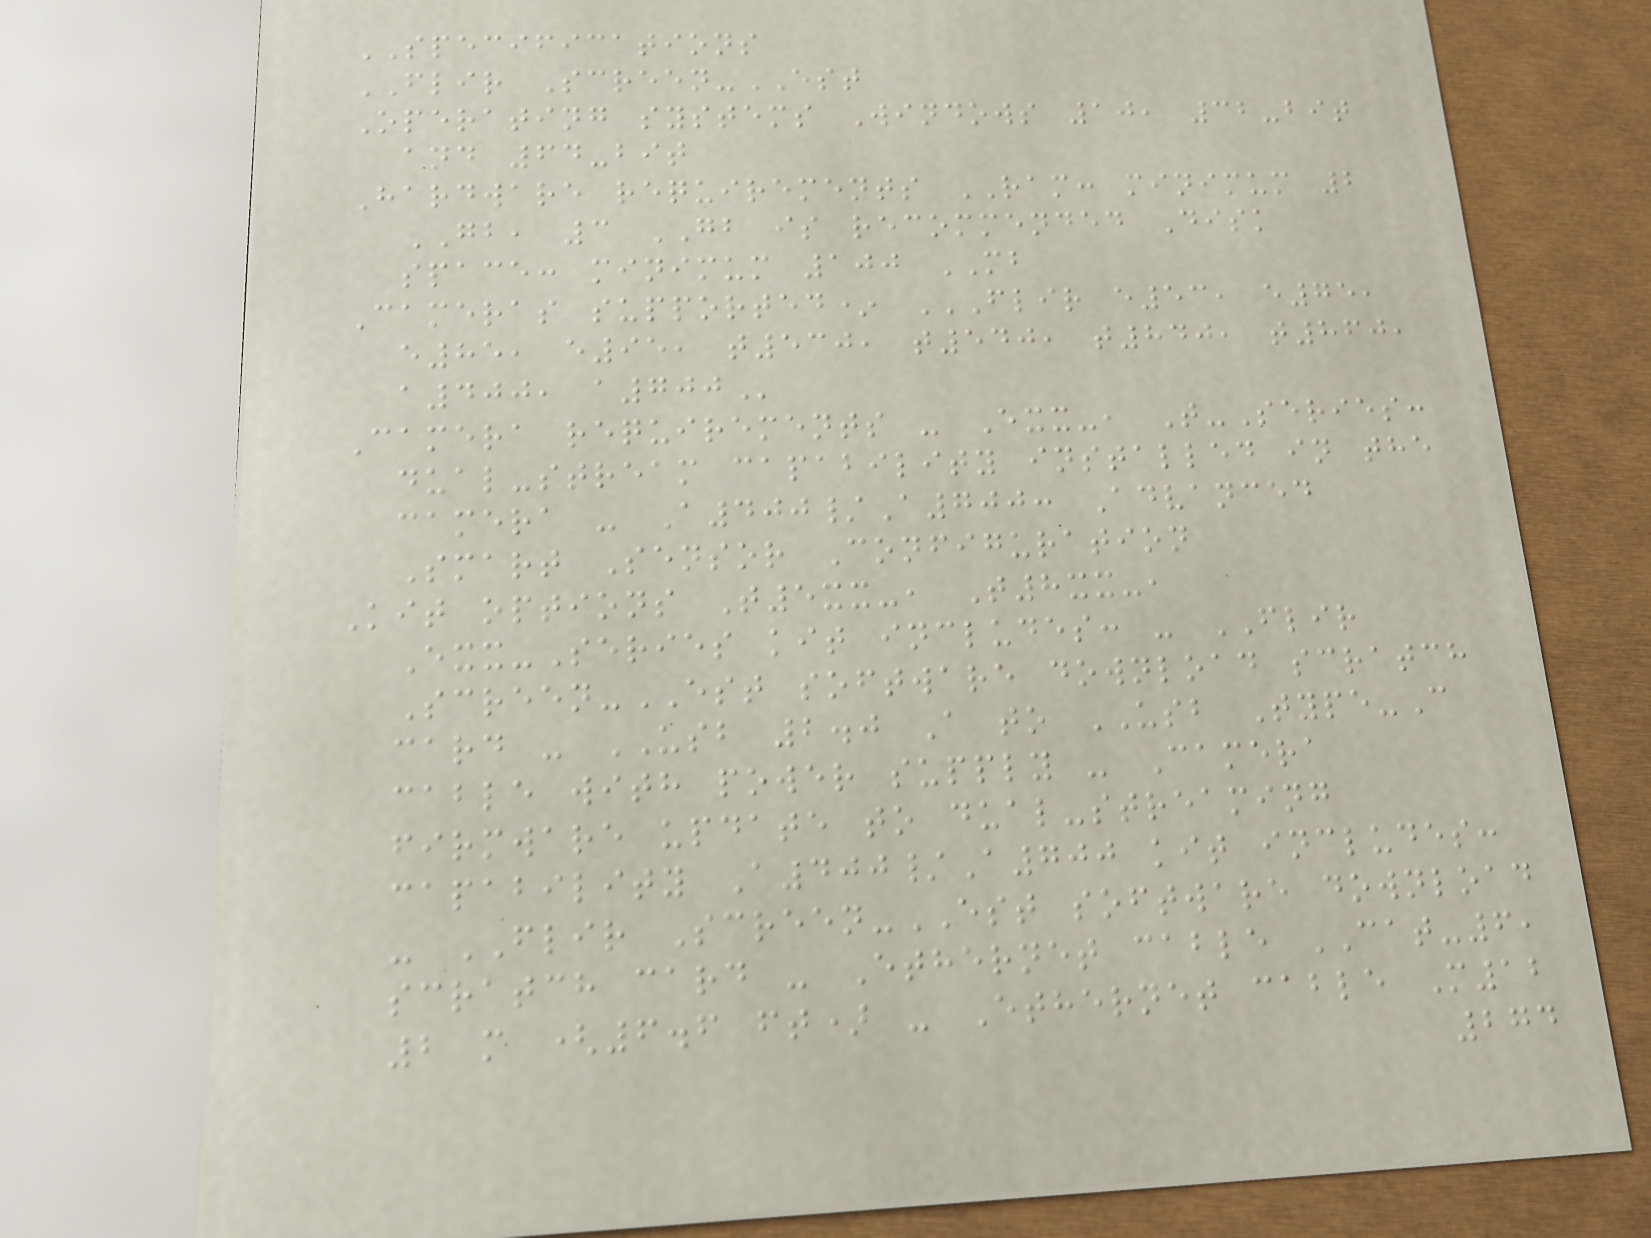SPECIFICATIONS
FLIR Screen-EST
Operating systems Windows 10, 32-bit
and 64-bit
Hardware requirements RAM: minimum 2
GB, 3 GB is recommended Disk
space: minimum 100 MB
Cameras supported* FLIR E53, E75,
E85, E95, T530, T540, T840, T860,
A400, A700
Camera requirements - Exx-, T-Series:
dual-stream capability installed in the
camera - A400/A700: Advanced
Smart Sensor Configuration
Kit options T5xx-, T8xx-,
Exx-Series kit includes: - FLIR
Screen-EST software download scratch
card - USB 2.0 A to USB Type-C
cable with power supply - Camera
firmware update to dual-streaming
capability A400/A700 kit includes:
- FLIR Screen-EST software download
scratch card - Ethernet cable CAT-6,
2 m (6.6 ft) - Ethernet cable M12
274
